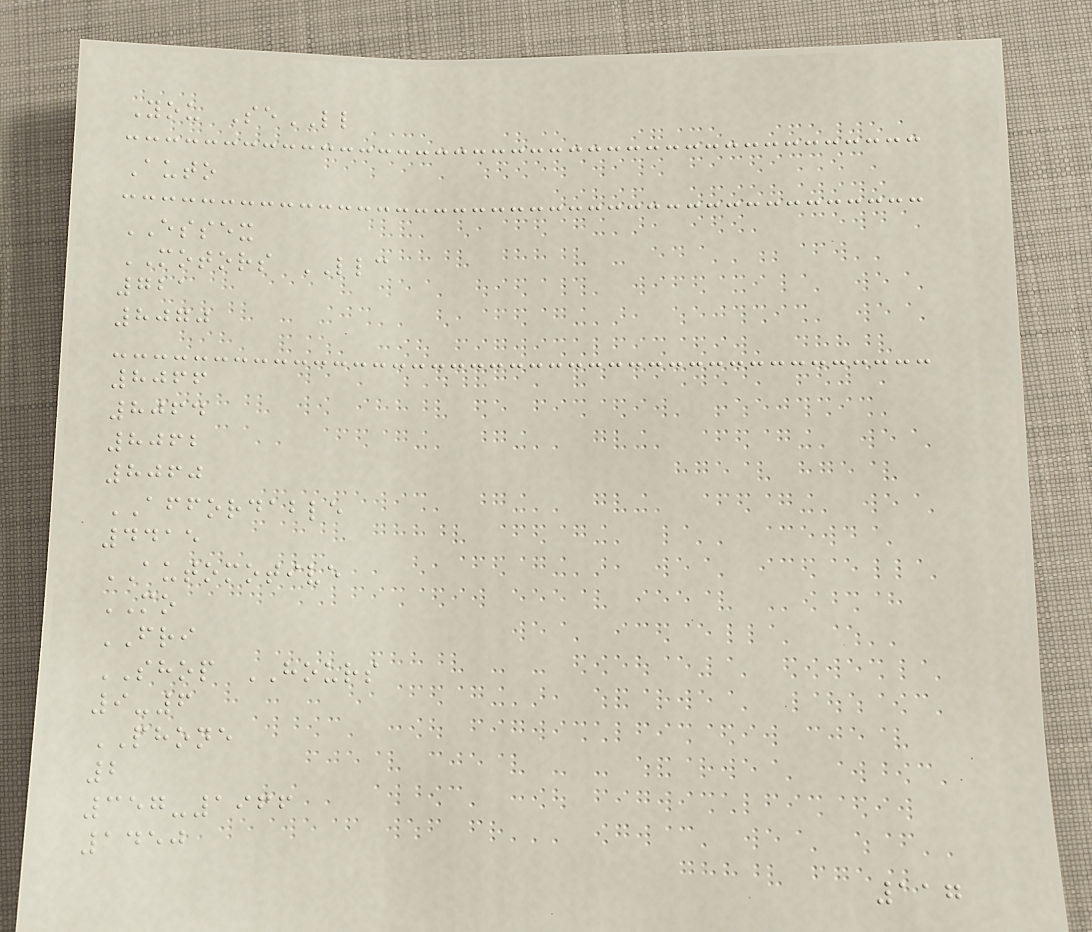You SeLL
Auto
ESSEX
MOTORS LLC
721
8070
8066
8064
8062
8060
AFFORDABLE
4415
AUTOMOTIVE
MO
FRI
SHOP HOURS
9-6
PHONE
2
357-1966
1450
117
